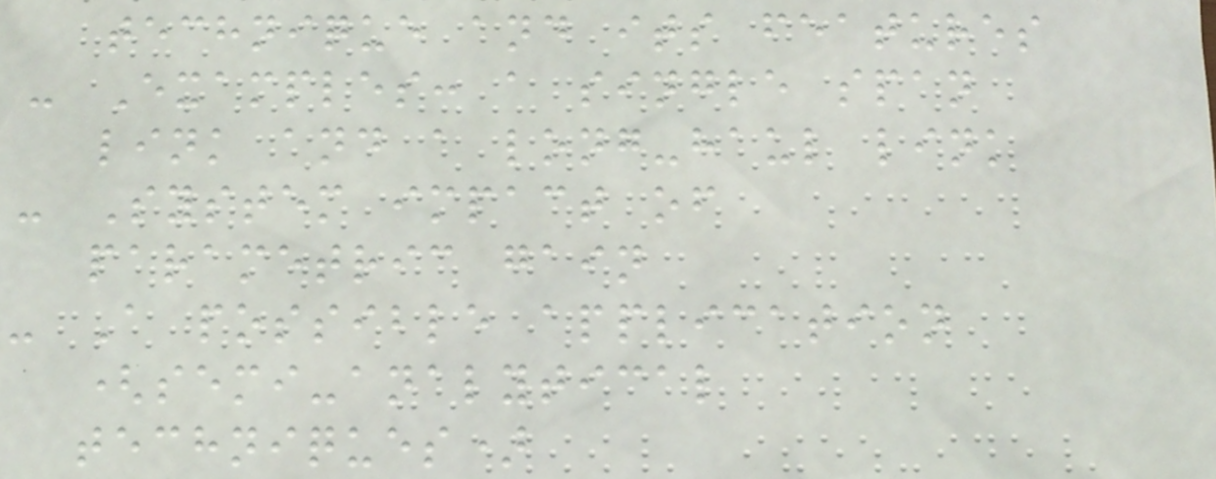technique and its features
- Examples: a single span
link and a long-haul link
- System impact of
parametric gain
- A possible application
(semi-analytical
techniques)
